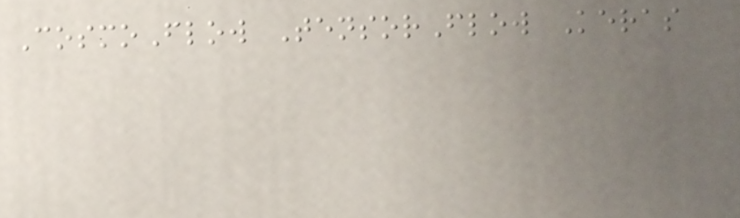CosmoFlow TensorFlow Keras
